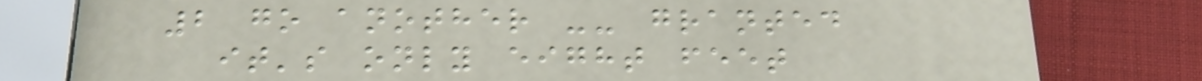2 go another -- granted
it's only eight feet
